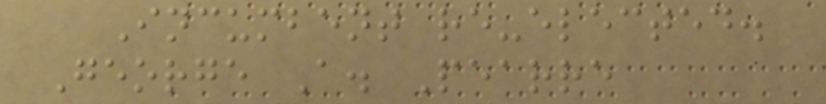Incumbent re-elected.
George A. Pearre
